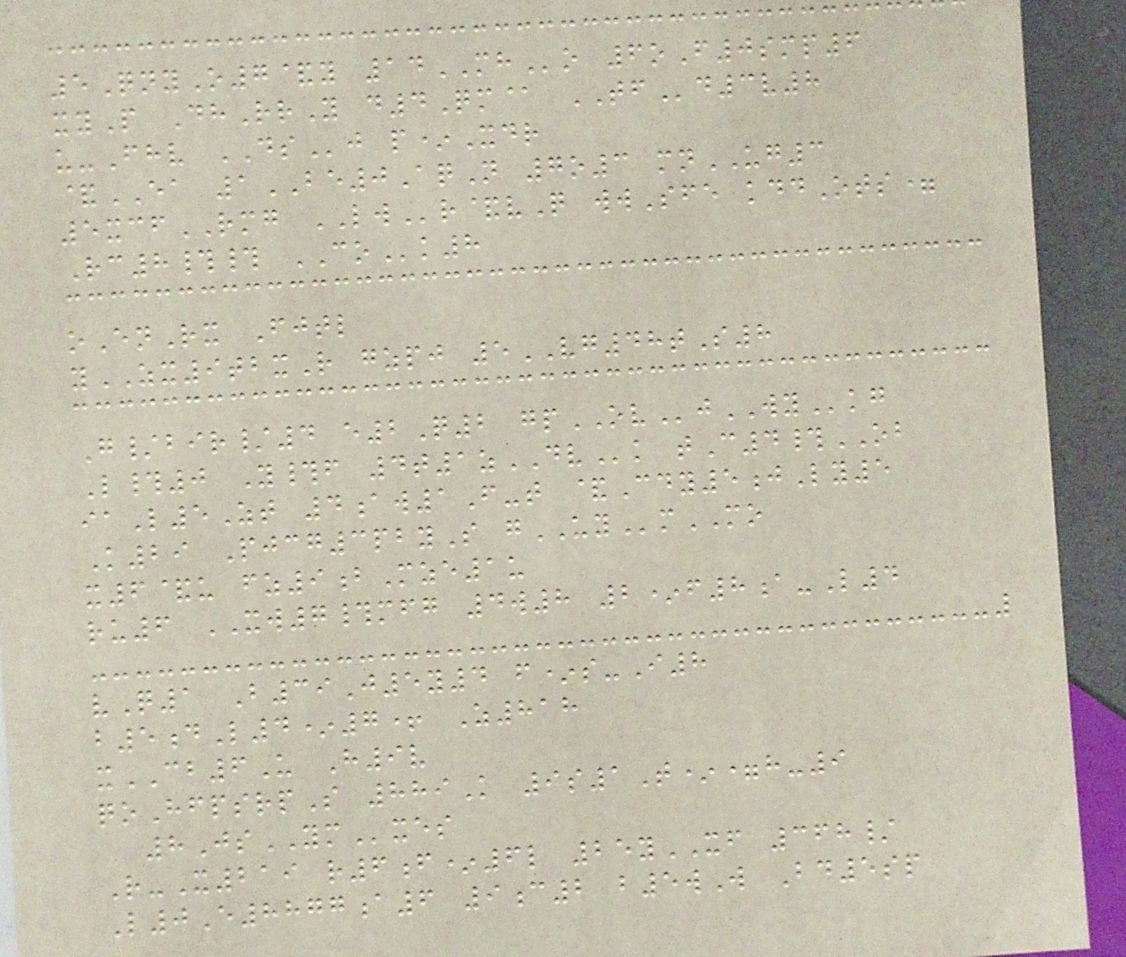5QnyO7&y 14MHo 6oF0smp6
xyP DhRrY d4Qm@ TFd3v8
u-Fhv DSj p*Xdr
&EA 1BE0AqN 7o3 mnUG3
5xcfRMG LWr&vQ wwSfe kddOts=
Rc8## COk8
oEnRx Fjtl
yZX9tbxR gzpj 5VG48tS8
G/bir/4 e2Q2 gpOVjWYkg
L#0 Y#f 4t1zDVk tC4#OB
iaL5Zt 4aw1F-t &Cdy5jLy5
K29 Pjcg3pbyS gUYmMO
x6&u fz9bMze1u
ru6 XW7#mfg 4w8 2*f8a-L4
vQ1 B39J5y4 f*s-I8
b5dL4*7+ Z818
xCB6U H9v
qoHfpsrpS 889K 9s1T*=h-9
8JsYMxes
R-X219 r6f*6l 25yXF 368/
L0E8877a6 9c2 b5wW Bd5sp
